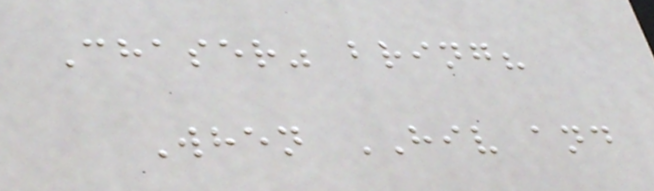Chaser" bring?
When HIV and
